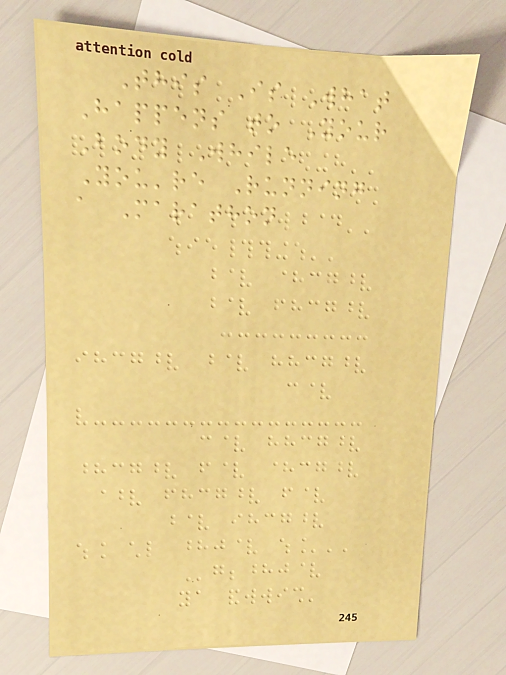This Is What
Happens to Your
Body While
You're Running
a Marathon
